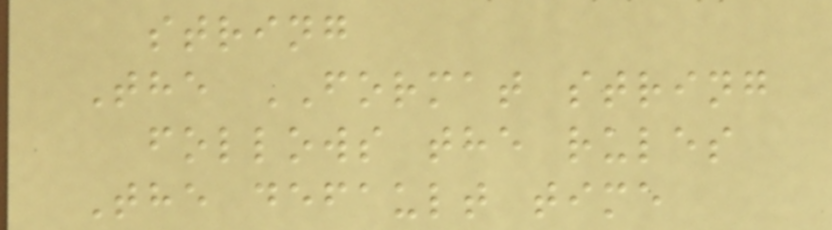string
The FORMAT string
follows the rules
The default time
